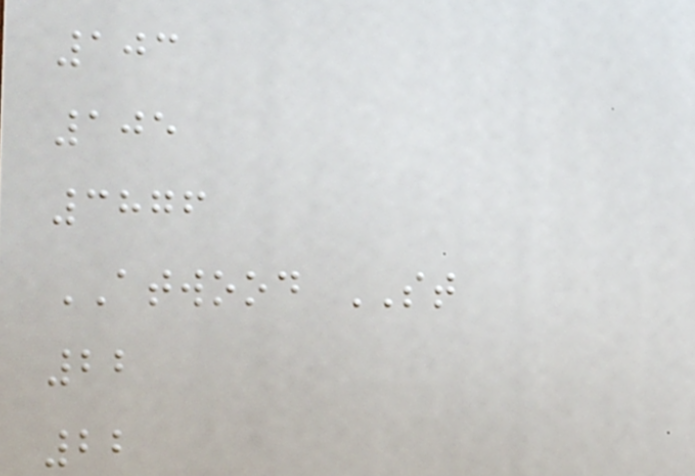103
105
3876
ATWOOD ST
22
22
